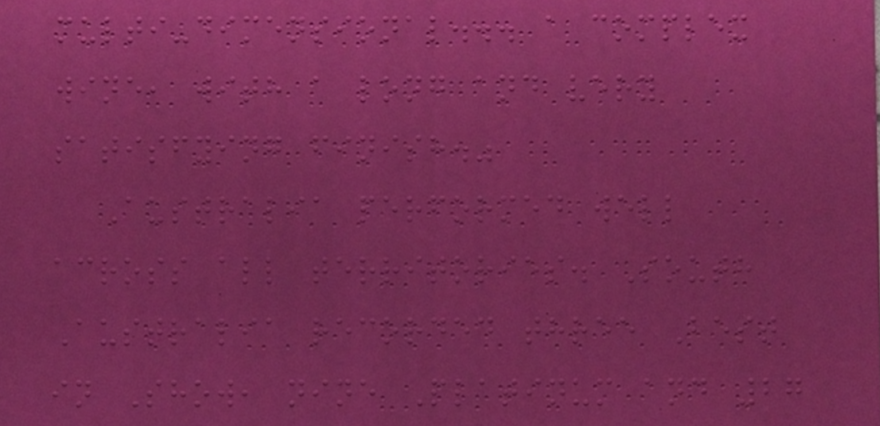multi-dimensional... a complex
wine, with a long and very
satisfying finish."
Australia performed well
across all territories. South
Australia recorded three Best
in Show, nine Platinum and 27
